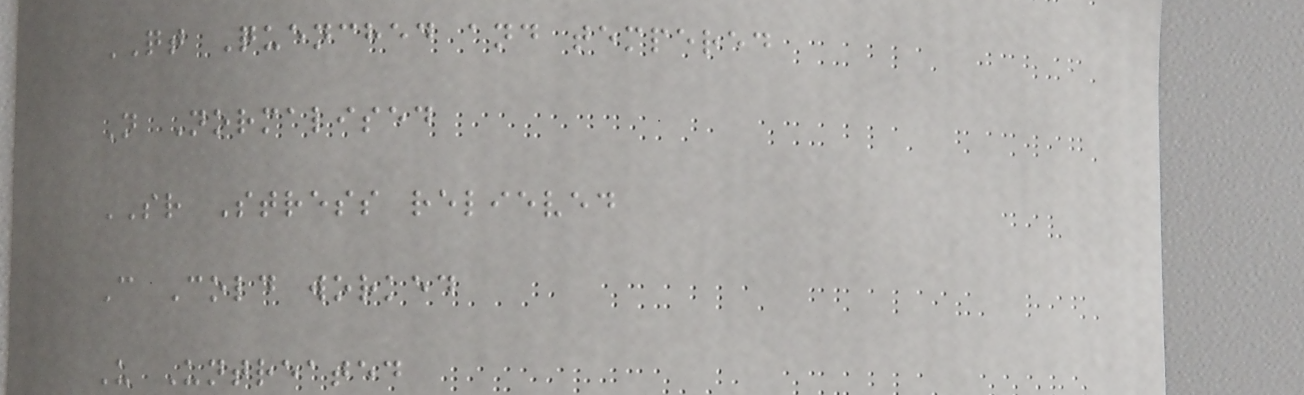QT Quenched and tempered
N Normalised
SR Stress relieved
C Cold worked
U Untreated
